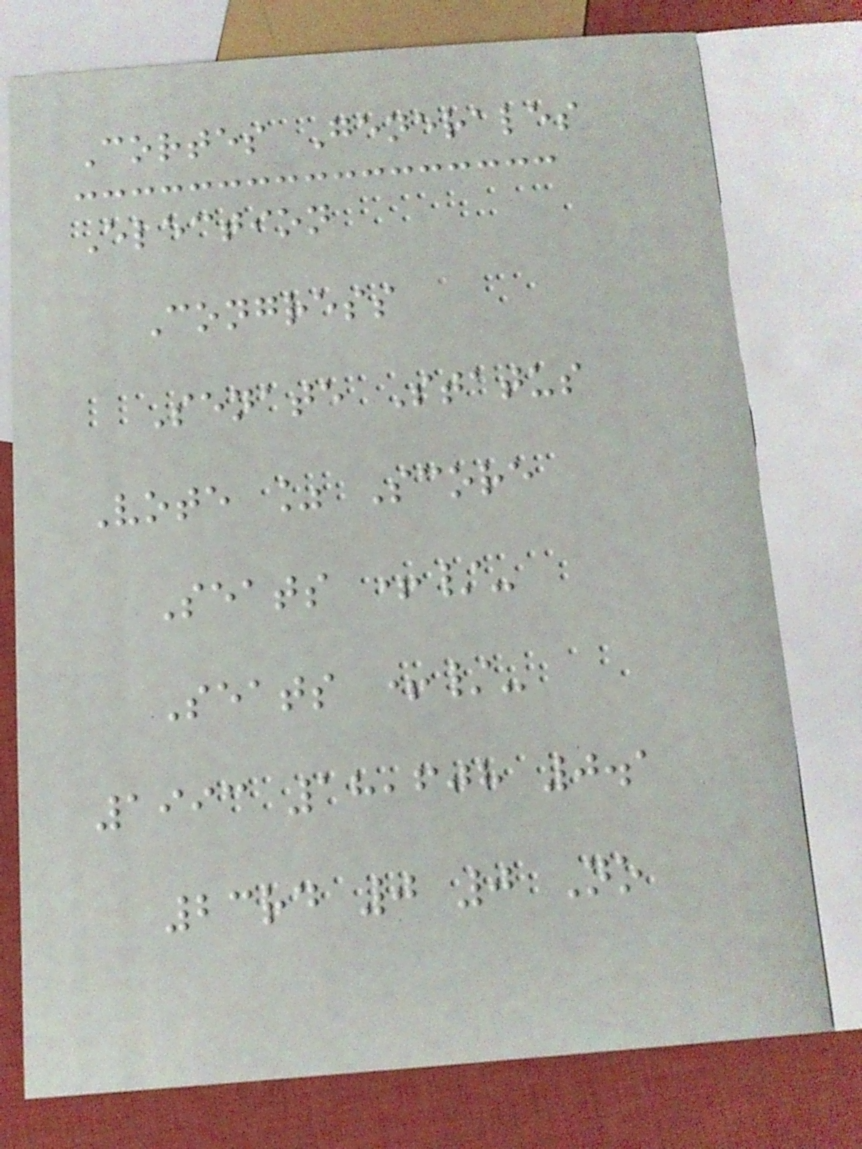Cortes Generales
Election
Congress
Senate Status
Vote % Score
Seats +/-
Seats +/-
1993 18,608 0.1
23rd 0 0 No
